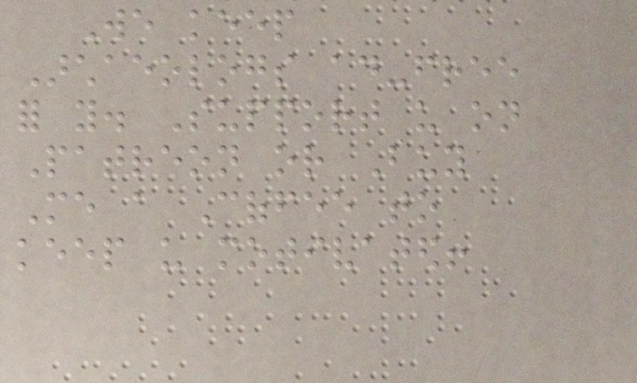We keep
Archaeologs ad-free
for you. Support us on
Patreon or Buy
Me a Coffee to
keep us motivated!
